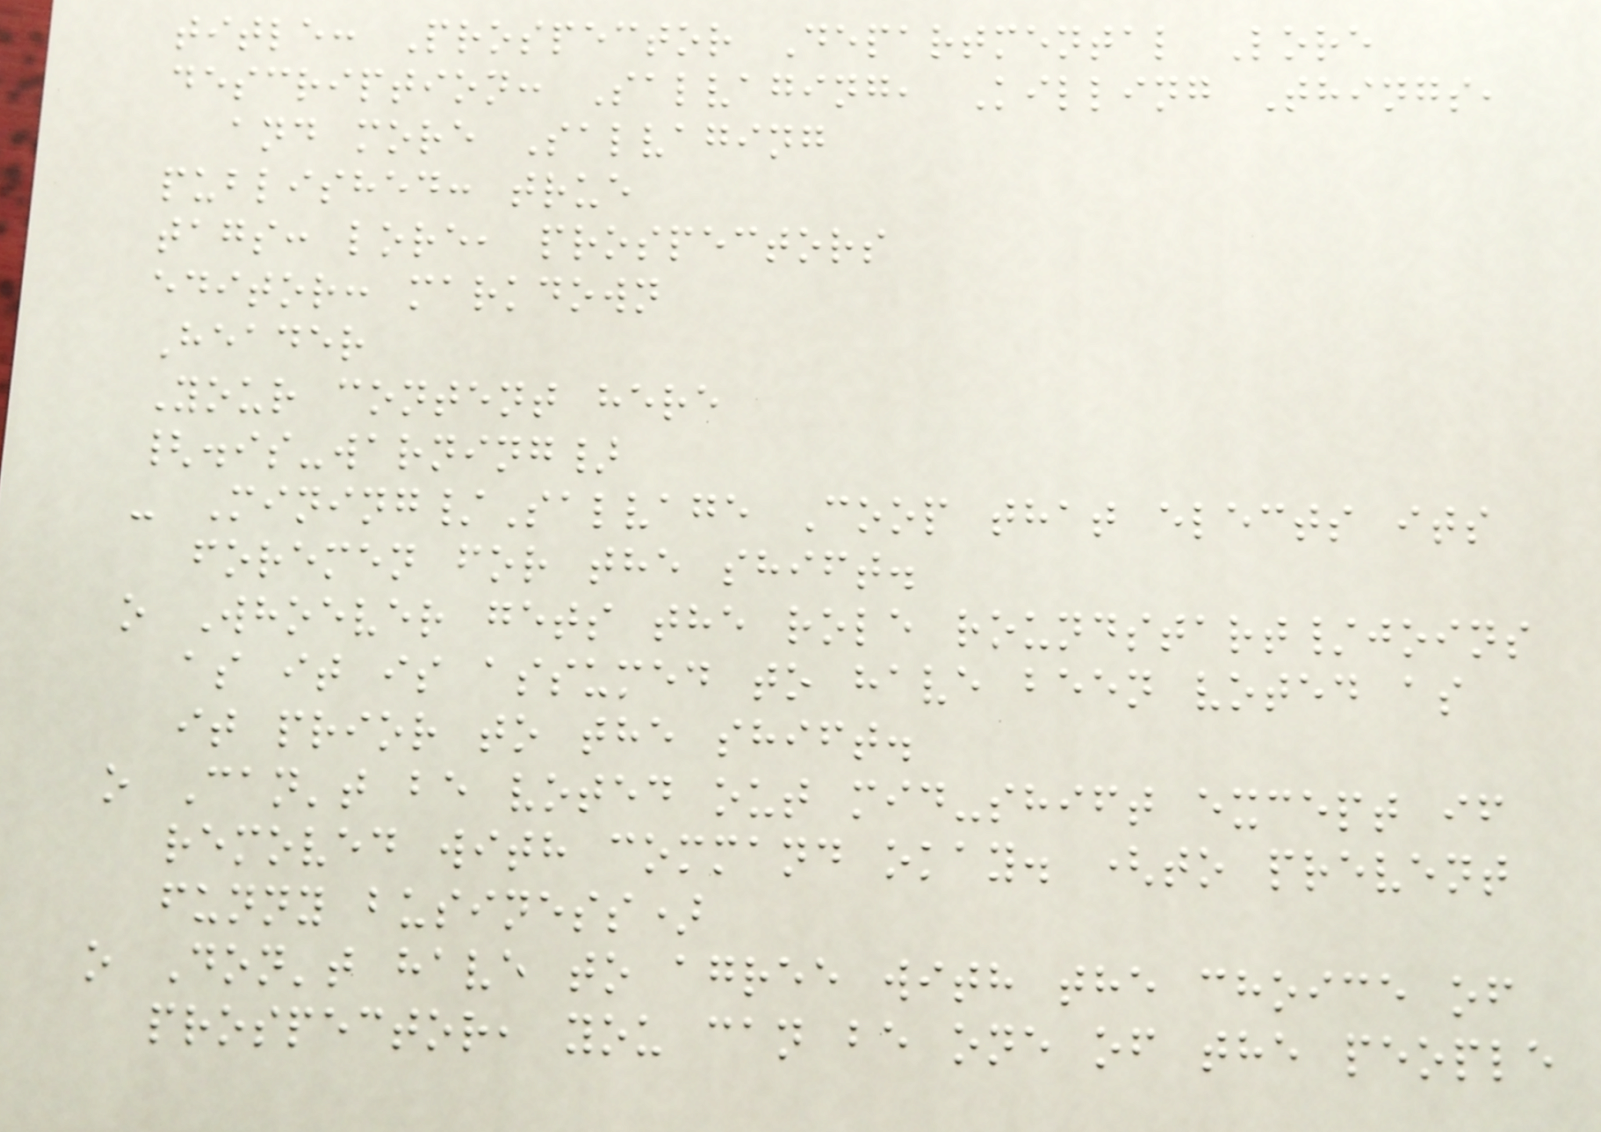title: Prospector Departmental Lore
description: Salvaging, Killing Things,
and more Salvaging
published: true
tags: lore, prospectors
editor: markdown
Header
Your content here
{.is-warning}
- Mining/Salvage Coop that elects its
foremen for the shift.
o Whoever gets the role roundstart/joins
as it is assumed to have been voted as
it prior to the shift.
o Can't be voted out mid-shift except if
removed with command okay. (to prevent
funny business)
o Don't have to agree with the choice of
prospector, you can be one of the people
